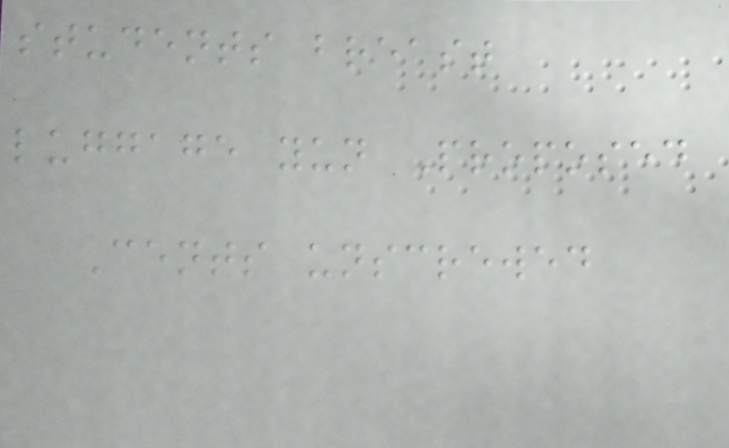students breast
luggage yun Proposed
Cents unscrewed
